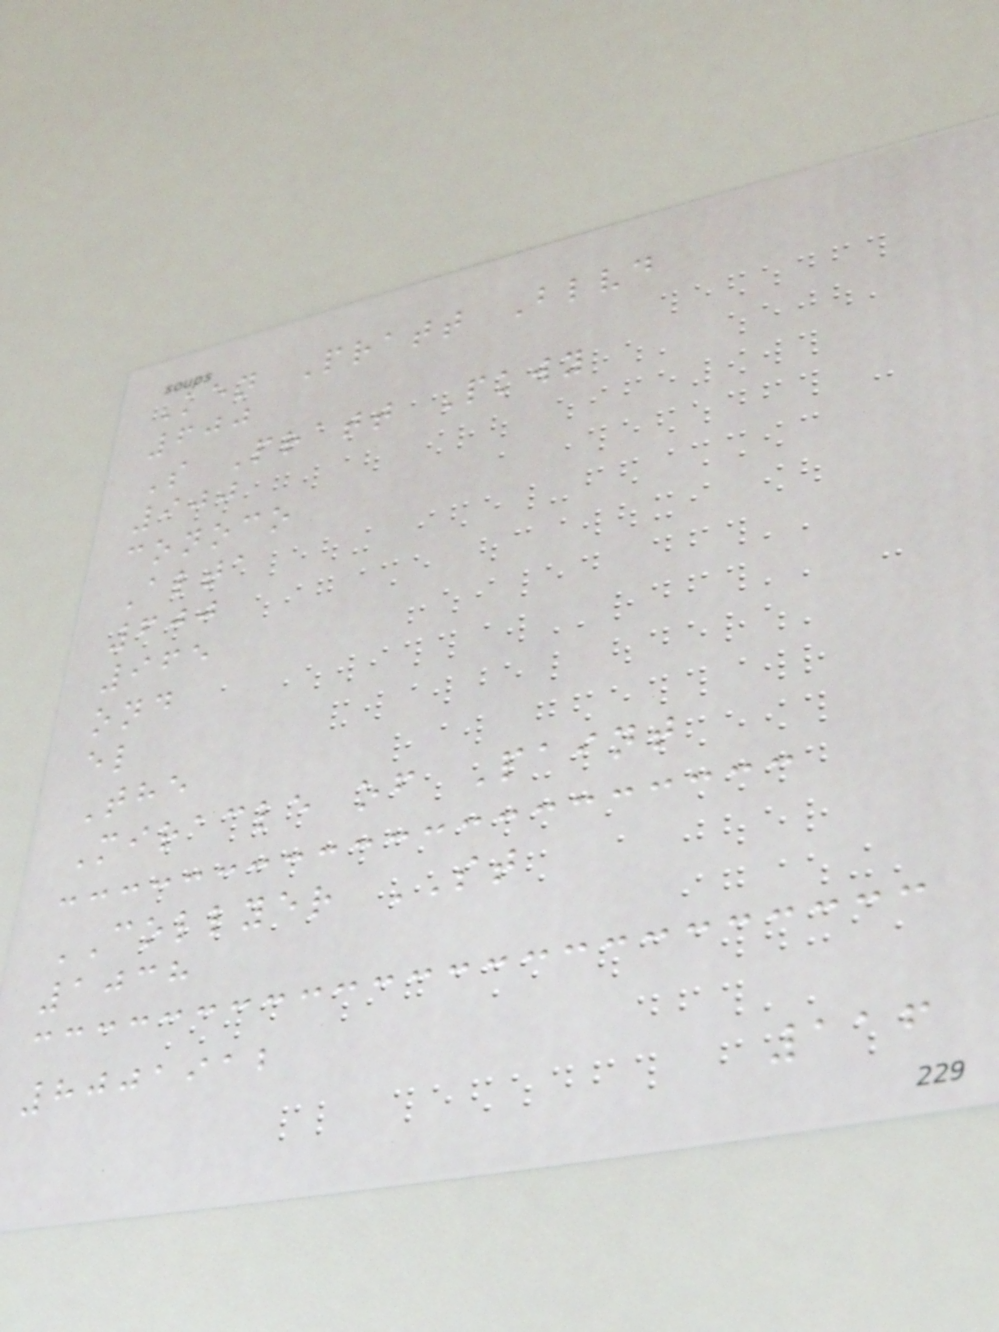Ken Pratt Blvd
600
S Pratt Pkwy
900
conoco
Alta
600
965
ond
el
The
Miracle of Paint
COLLYER ST
1038
8001912
116
